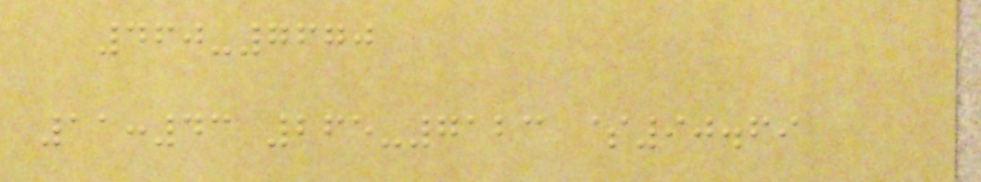460-7670
11:43 265-7123 $90.69
